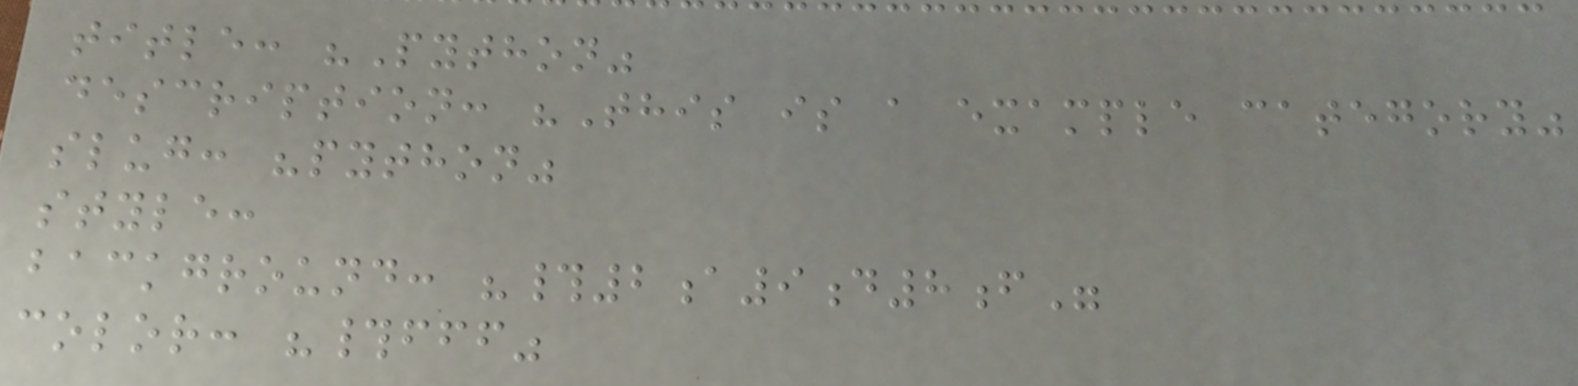title: "Python"
description: "This is a example category"
slug: "python"
style:
background: "#2a9d8f"
color: "#fff"
